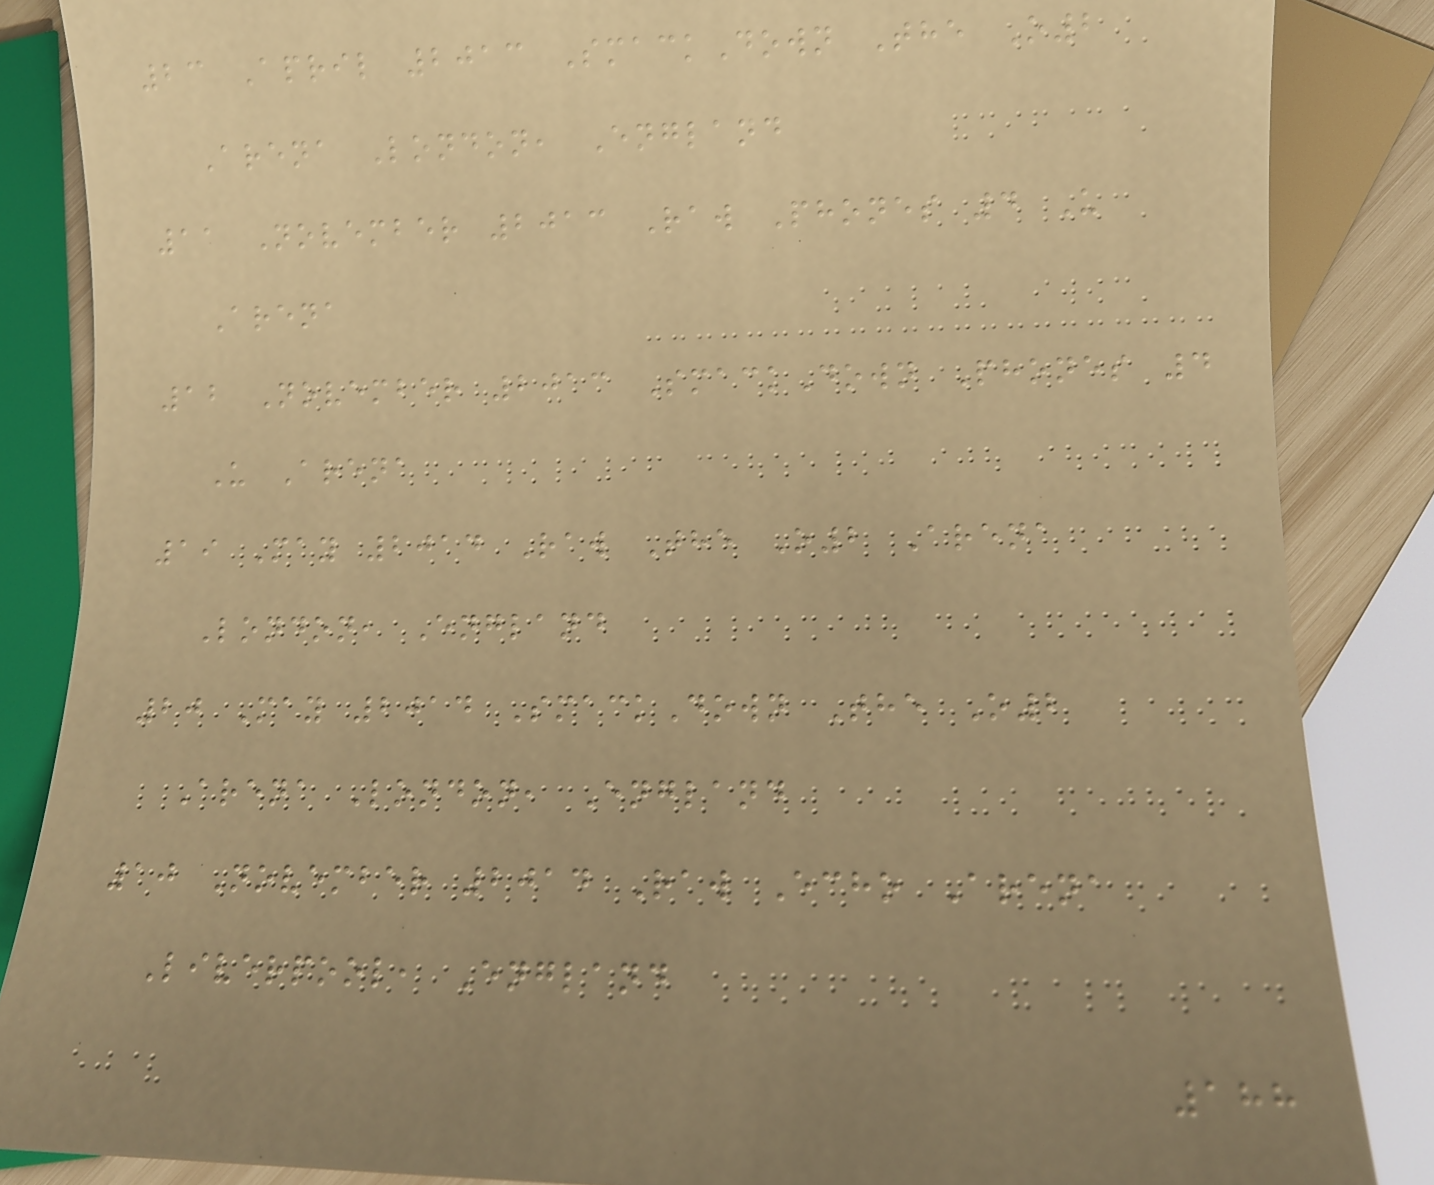23 April 2013 SmackDown The O2
Arena London, England
11 November 2013 Raw Phones 4 U
Arena
12 November 2013 SmackDown Phones 4
U Arena
19 May 2014 Raw The O2 Arena
London, England
20 May 2014 SmackDown The O2
Arena London, England
10 November 2014 Raw Echo Arena
Liverpool, England
188
